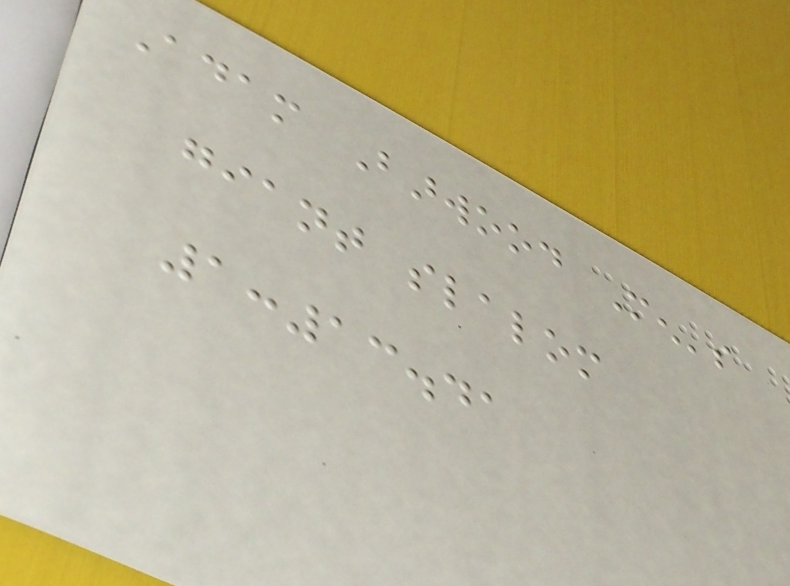Adam Barwood Men's
giant slalom
1:13.41
